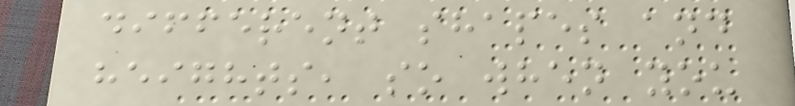different shapes and
heights, so when you
